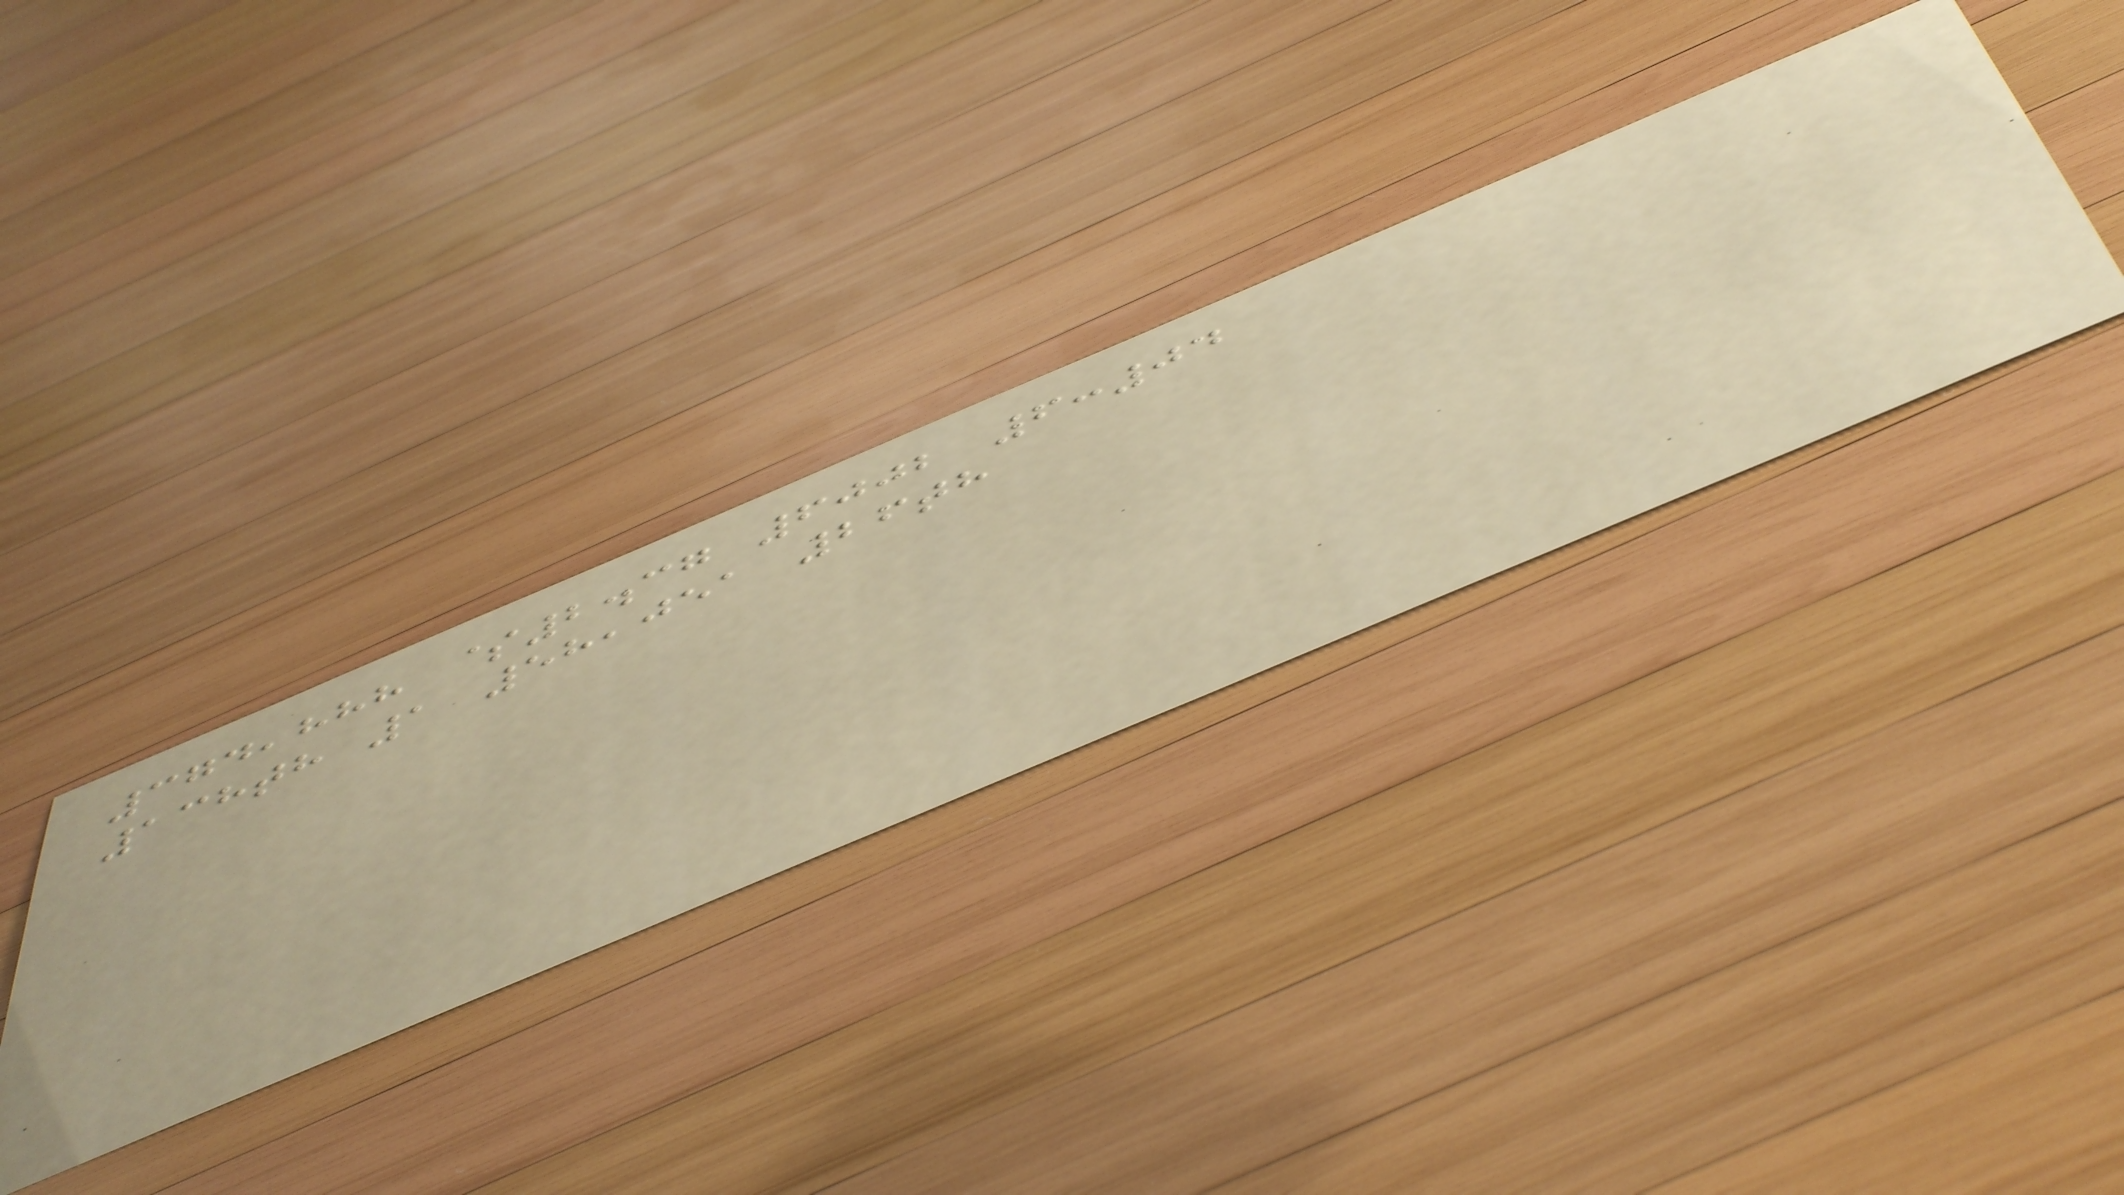374,888 $2.37 6002 6:04
138th 1 58,051 26th
